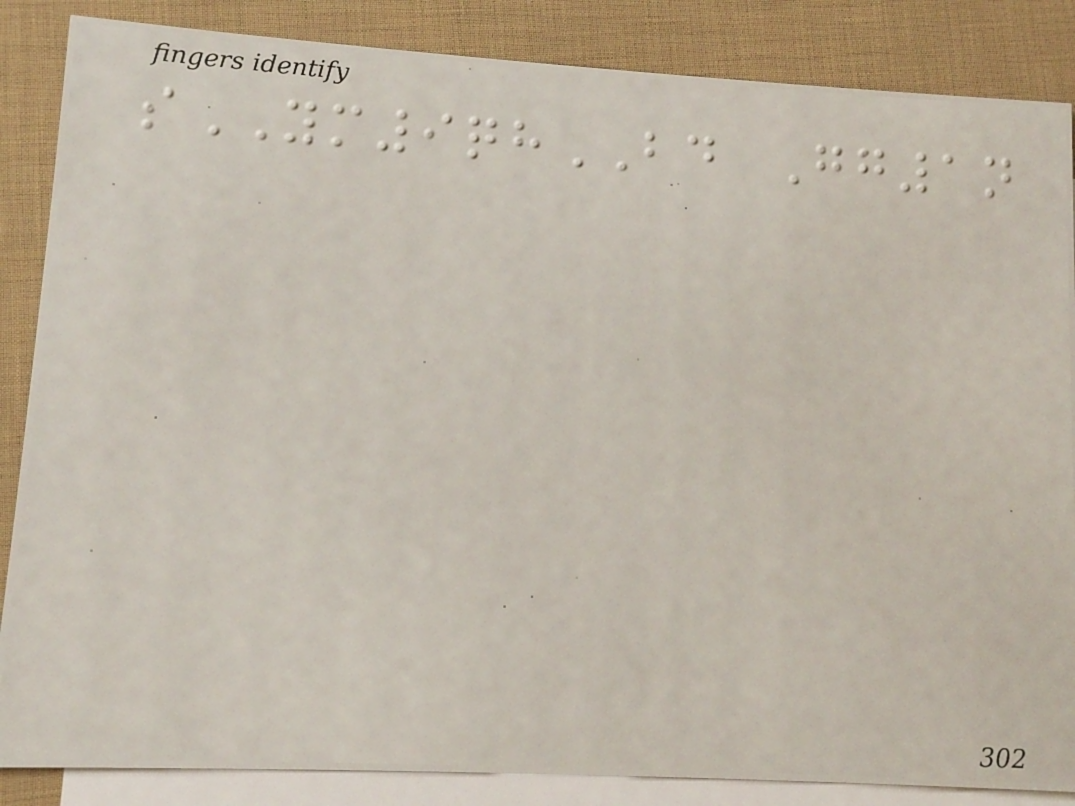sYM9qhBD Gg1n
